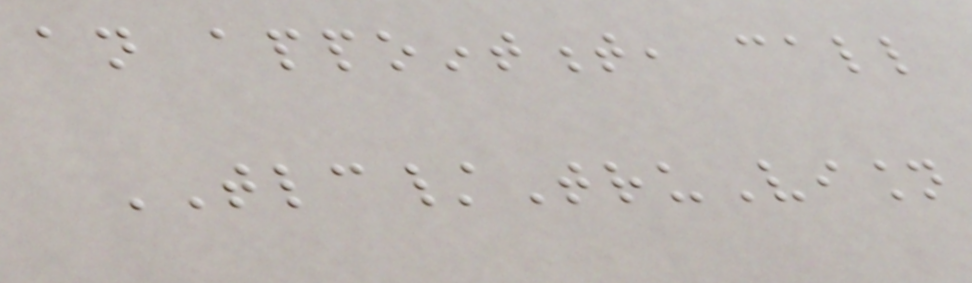an appointment, call
TLC/TruVision
